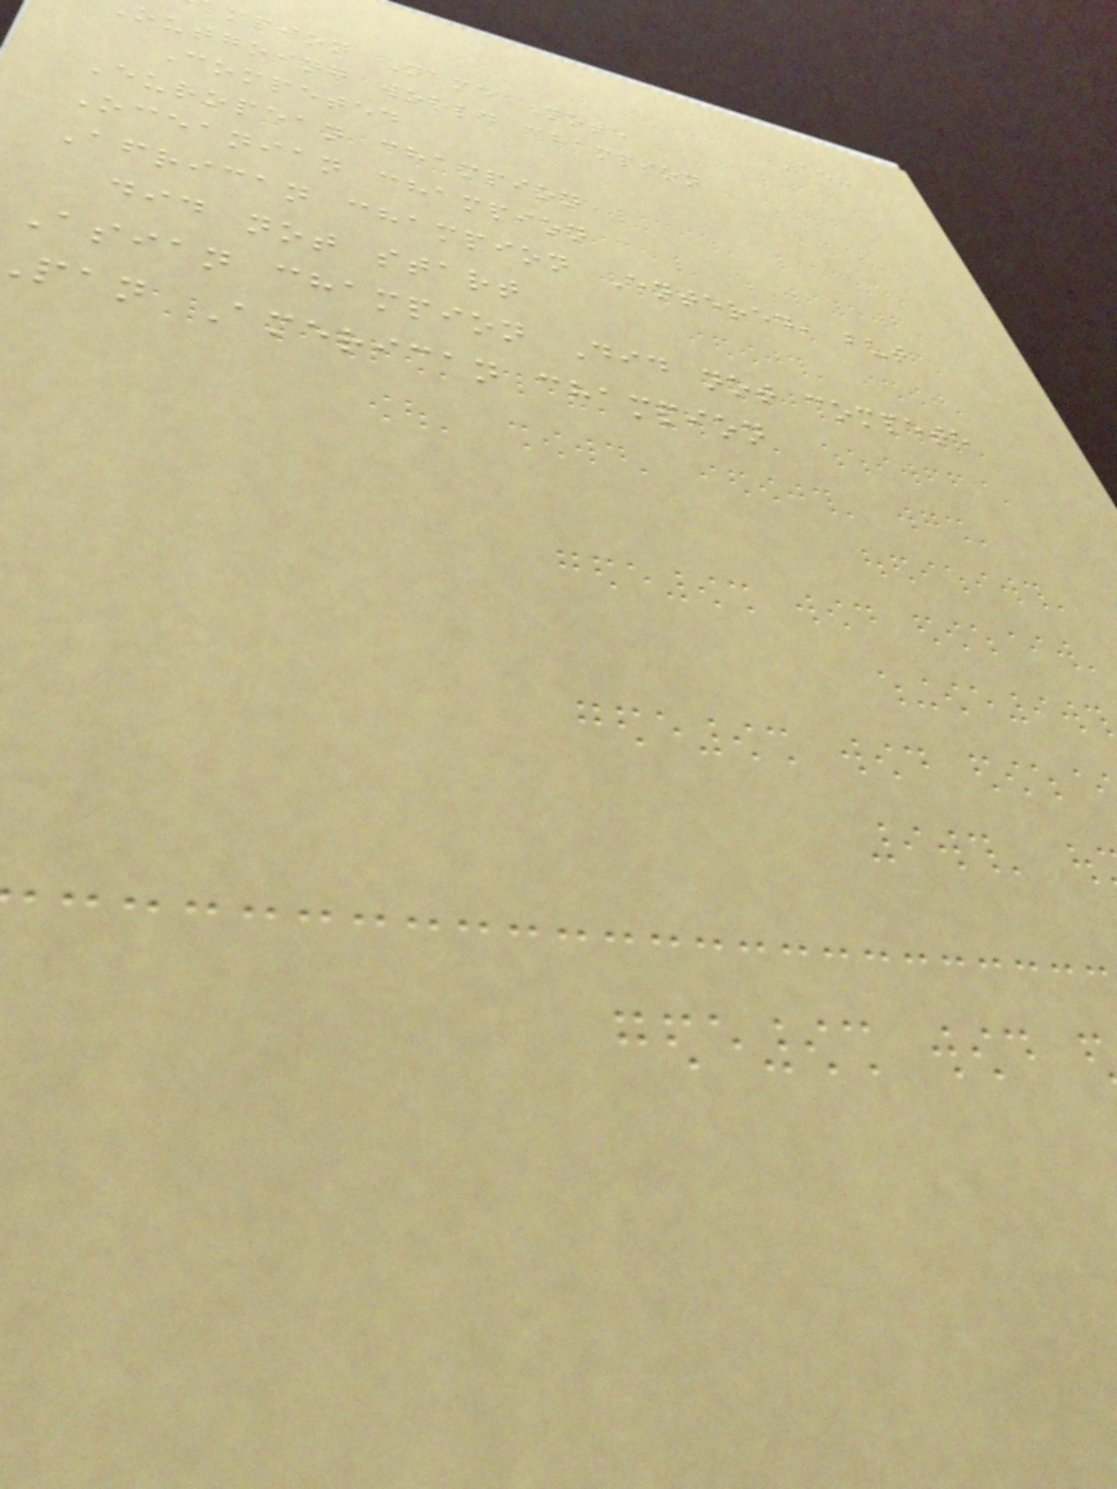158
mpion Name Note
outgoing world champion
Competed
European champion
Oceanian champion
African champion Entered, but
did not start
Asian champion Did not compete
pan American champion
